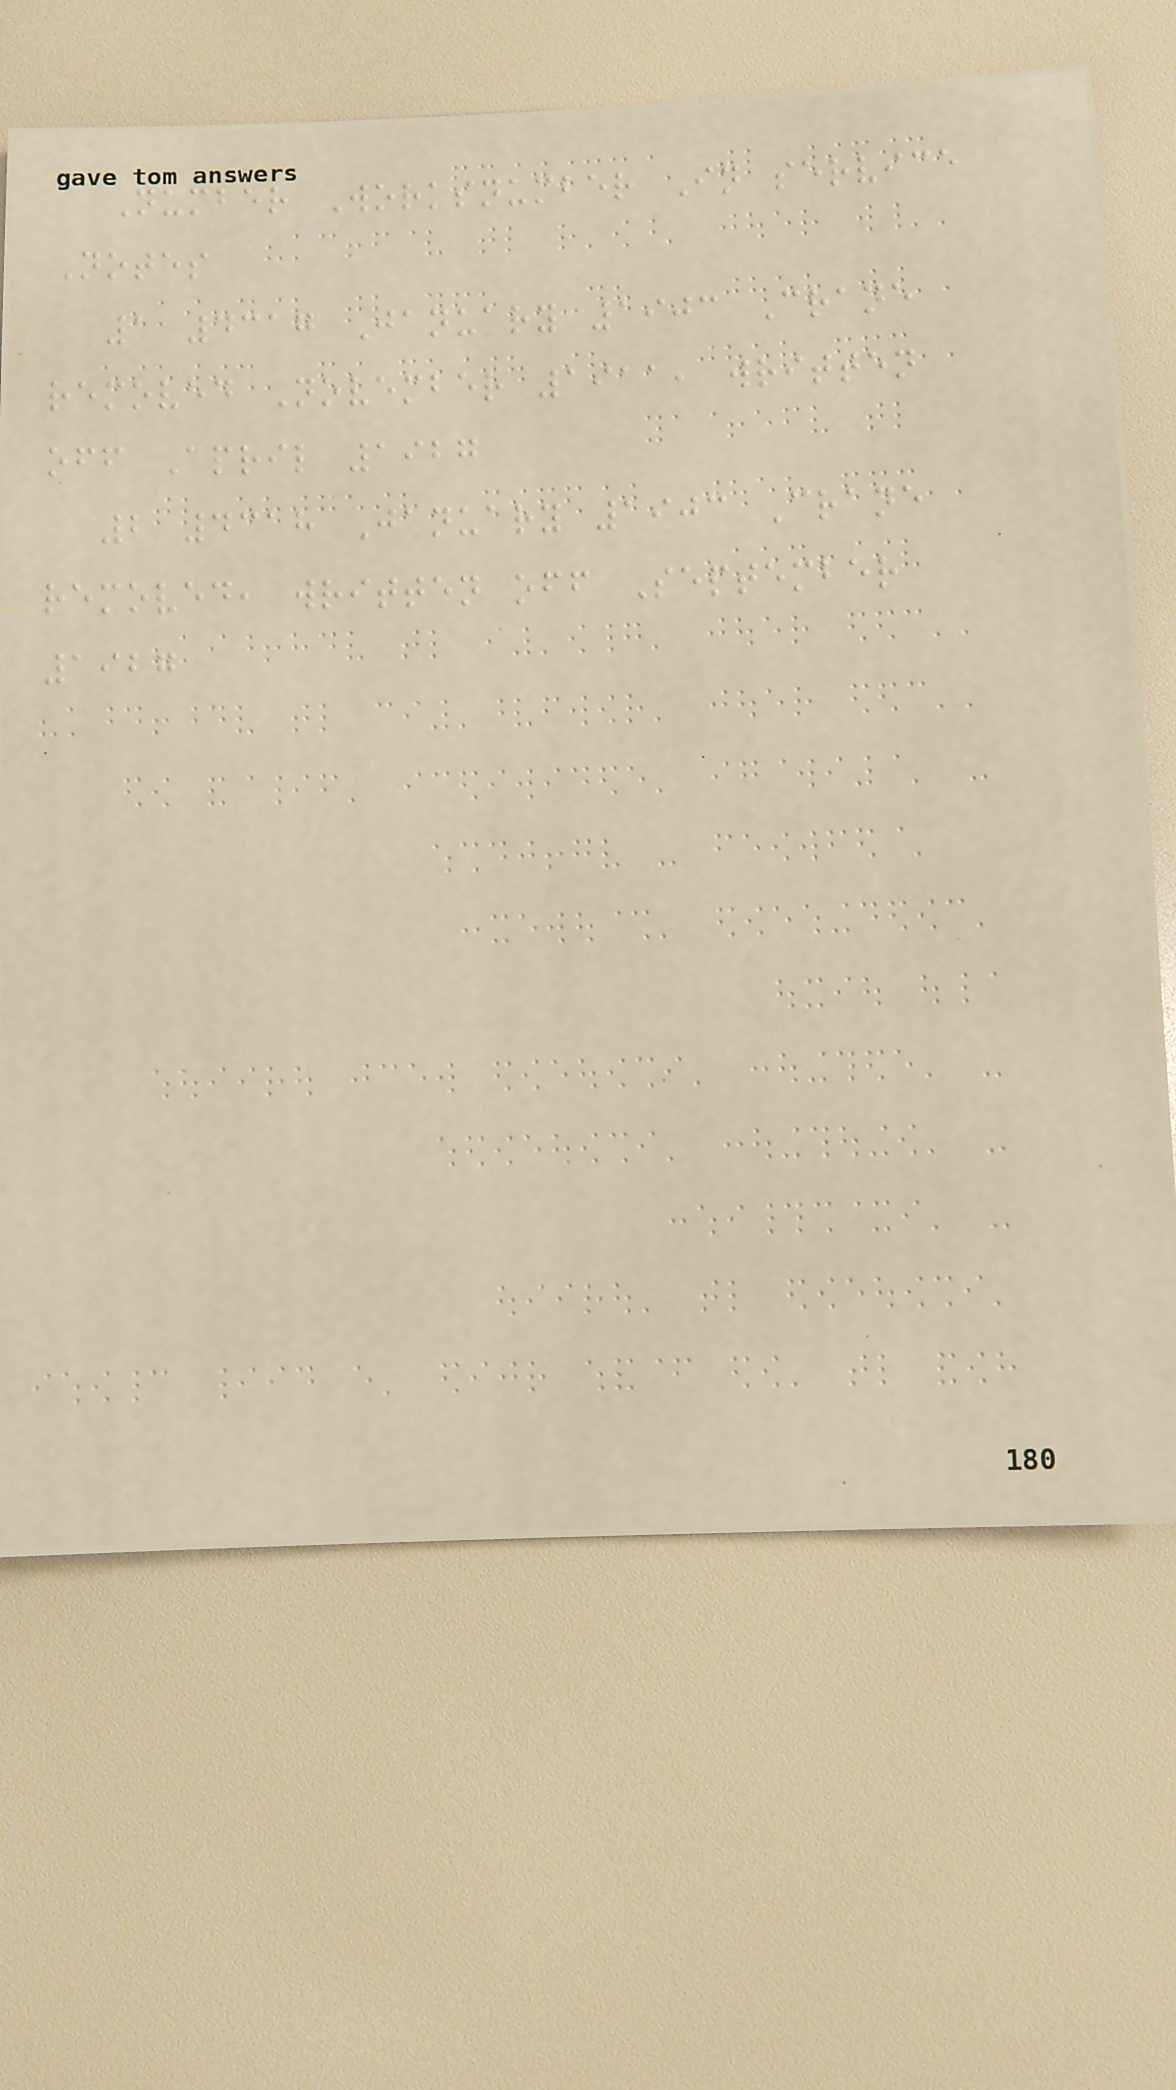Number Worksnumber In service
Notes
1 4317 January 1903 Crane
removed November 1911, written
off April 1927
2 4318 January 1903 Crane
removed, written off September
1927
